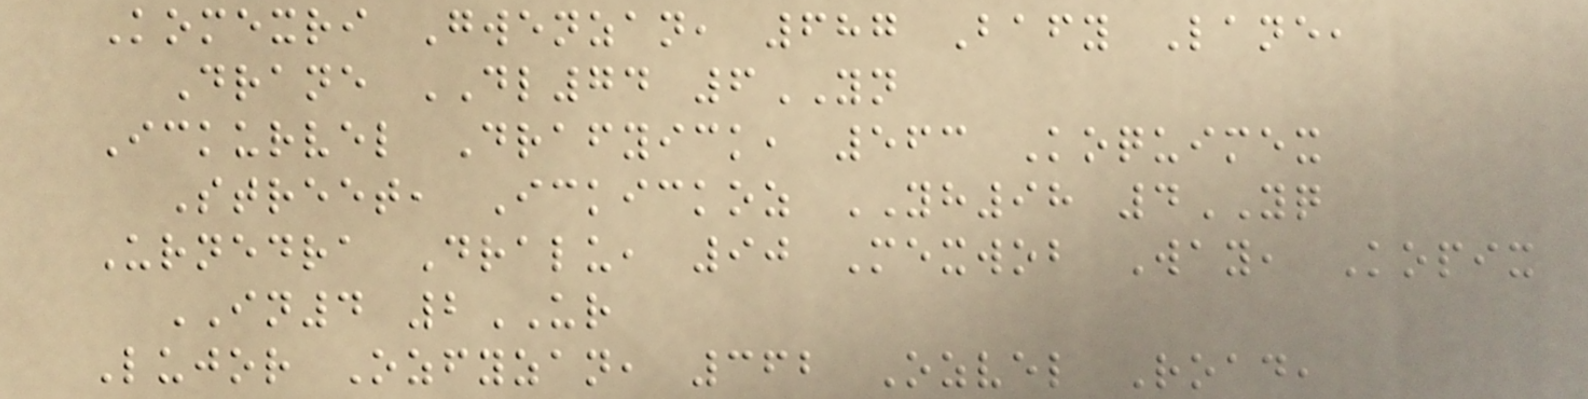Komexri Gwenzan, 687 Bafy Lane,
Drane DL74 6YN
Ickurvel Drafyick, 563 Koquimex
Street, Ickickoz YH98 4YQ
Urnedra Dralu, 90 Mexwob Way, Kopix
IN4 2UR
Lujor Ozfyzan, 362 Ozvel Road,
